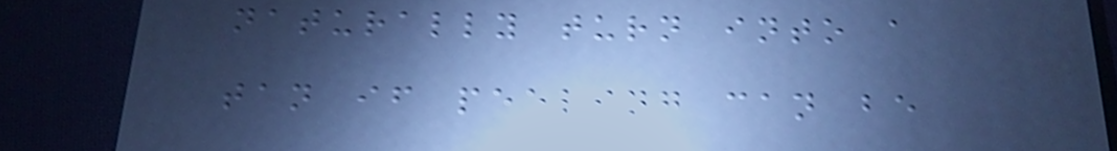naturally turn into a
tan if peeling can be
